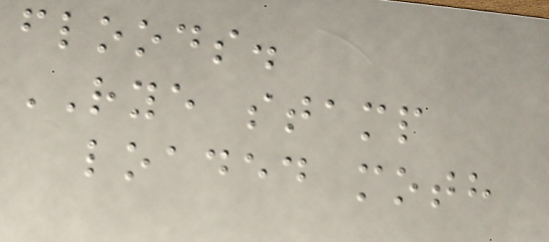floods.
RYE stamp
loaded moth
